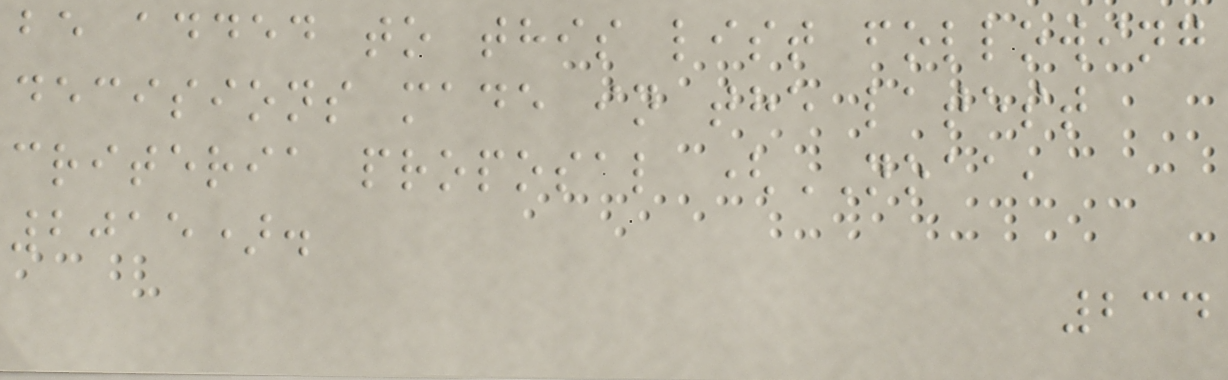be added to this list following
decisions made in the latest
criteria proposal (NOAA,
2015).
234
